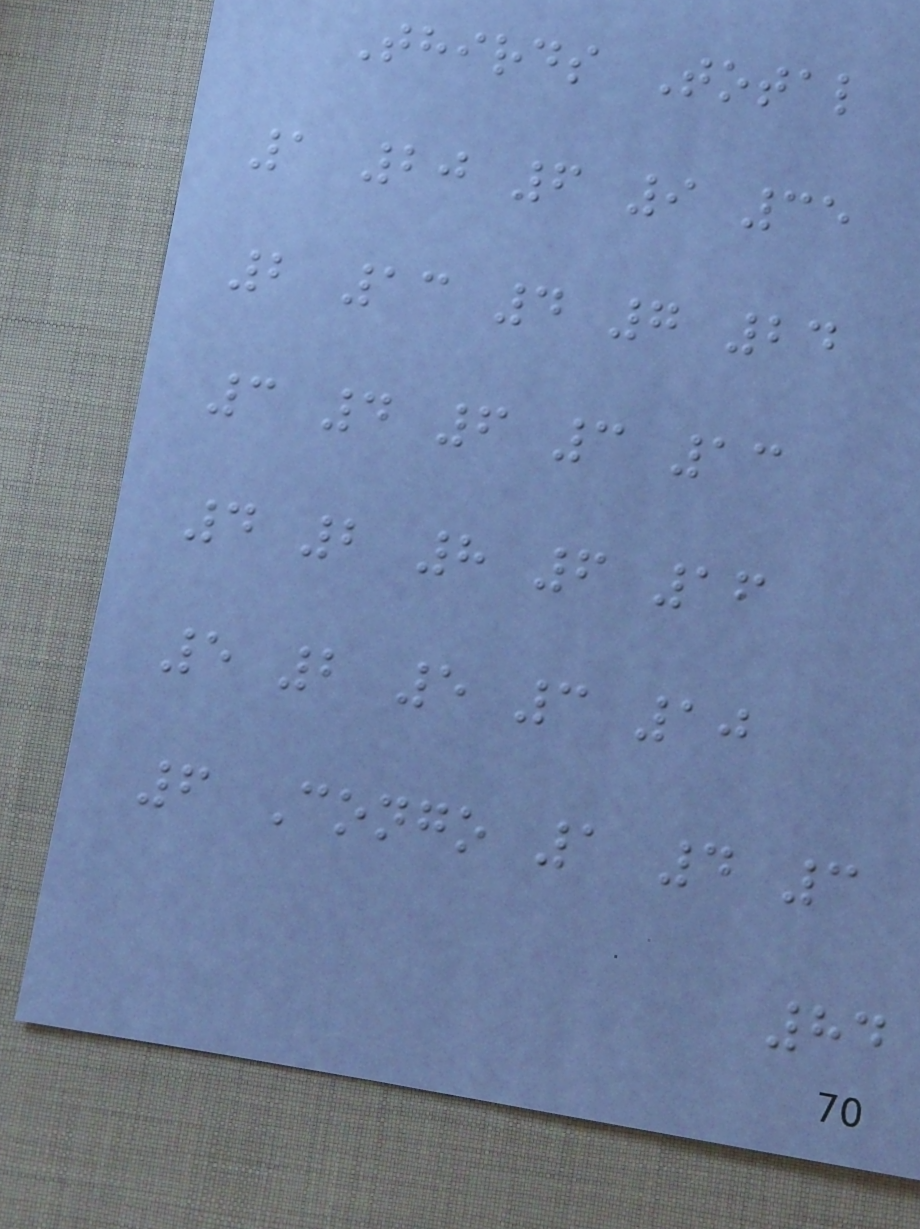Thirds Total
1 20 6 9 35
2 13 4 7 24
3 4 6 3 13
4 2 8 6 16
5 2 5 3 10
6 Congo 1 4 3
84
